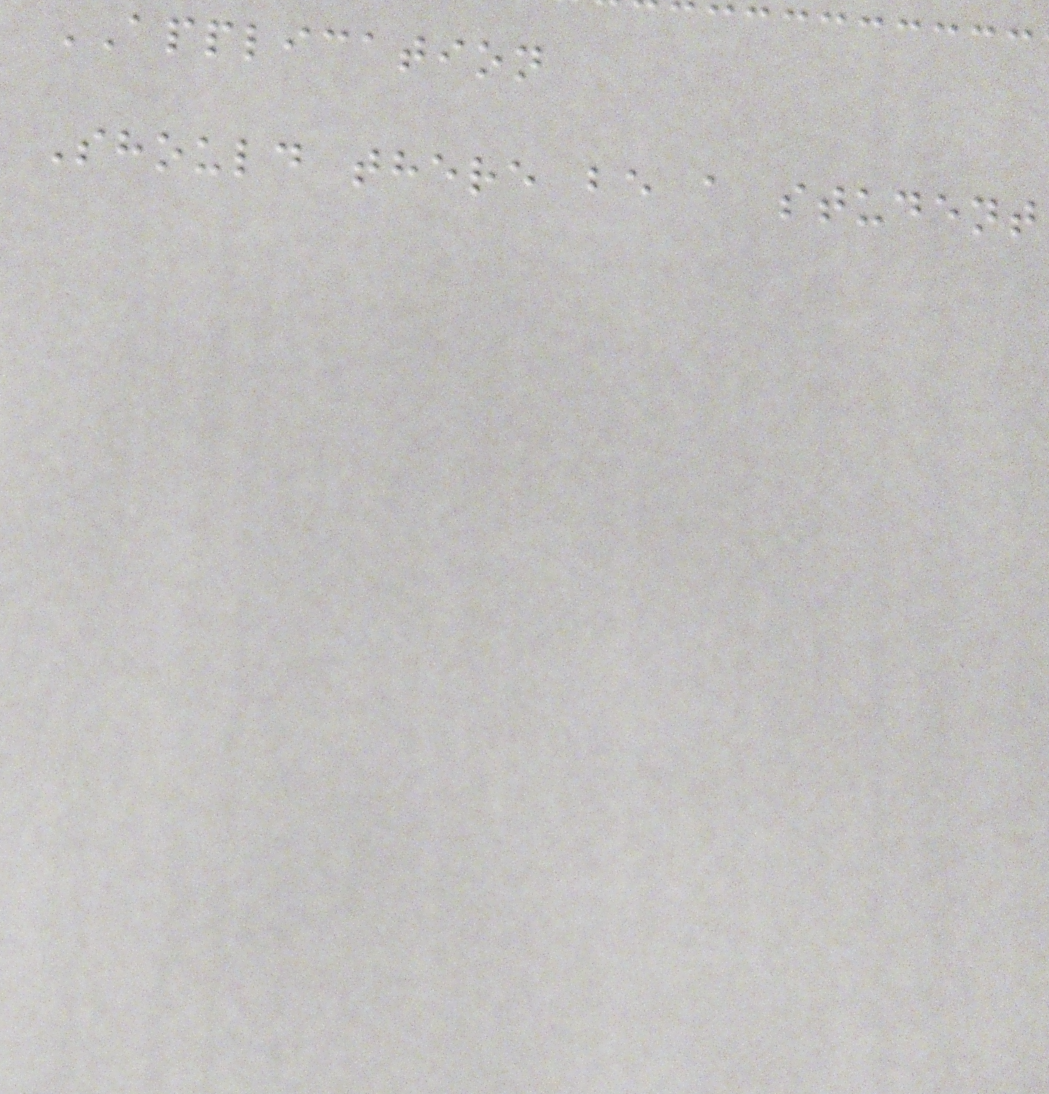APPLICATION
Should there be a student
